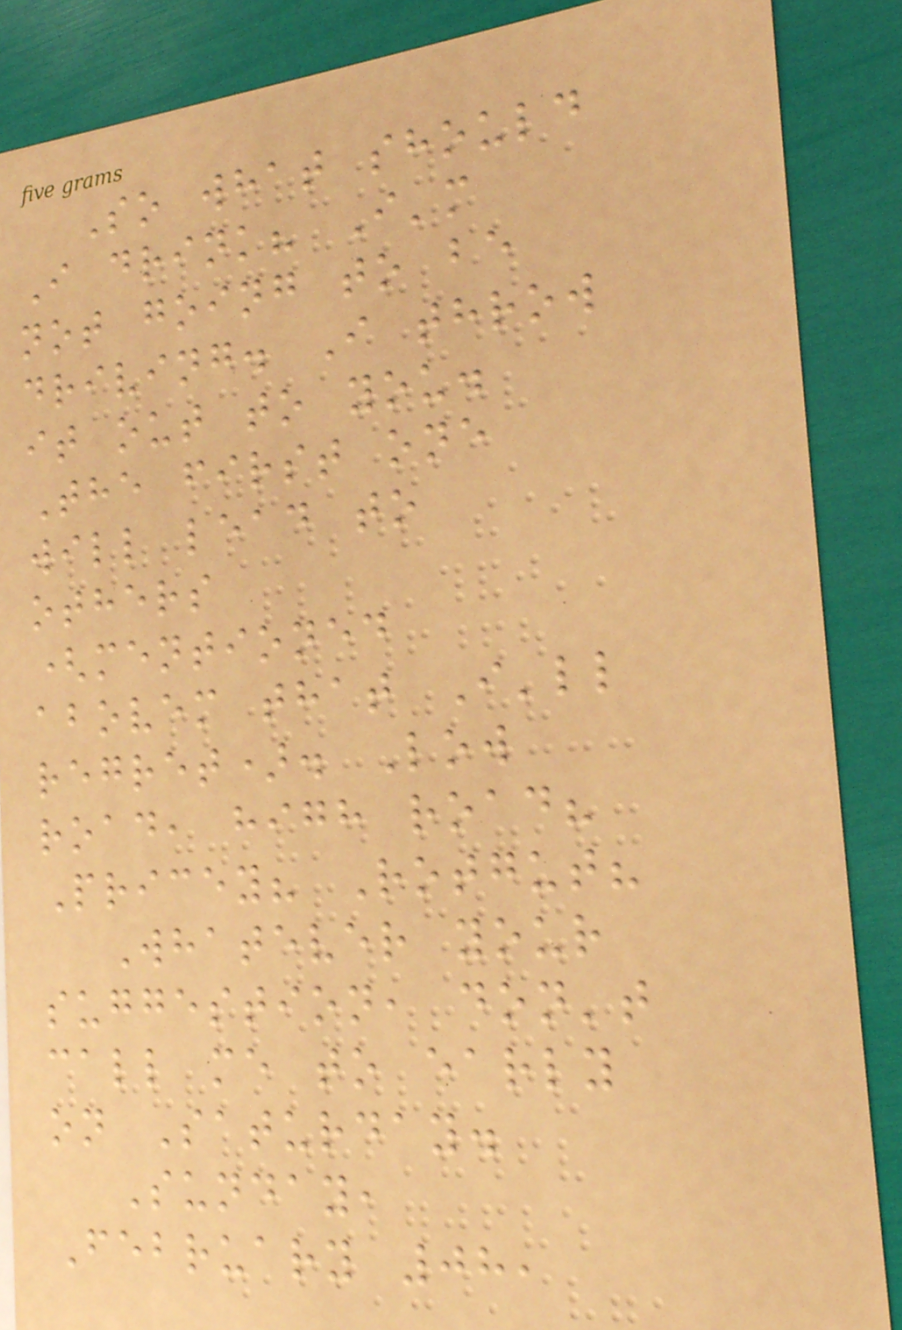So what should
I drink? I'm
not going to be
driving. I throw
it out to you.
The first one
will lead to
others
(mentioned
abovem that I'll
regret). Low
road, high road?
Pricey? Rotgut?
Whatever your
suggestion, don't
call me to early
on Saturday.
Sunday,
February 08,
